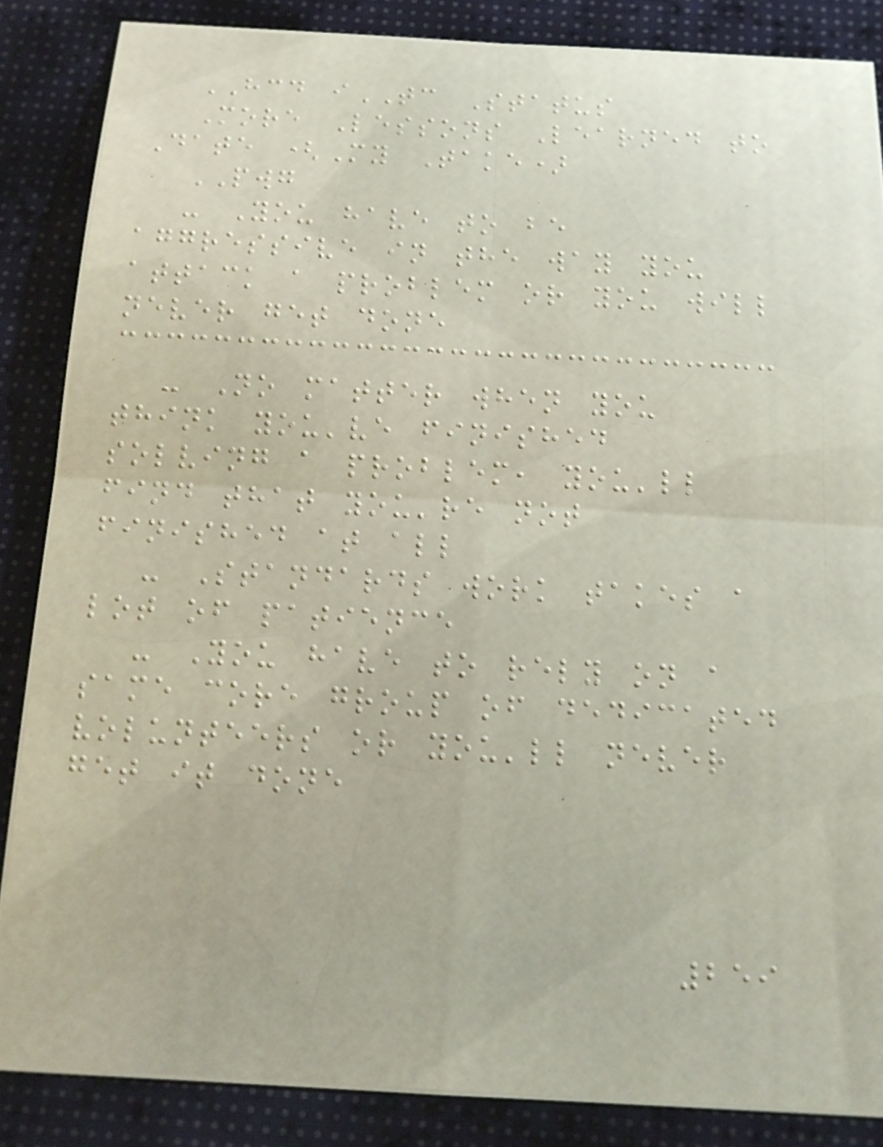HCD iTC Status
More Lessons Learned to
Date (My Take)
PWG
- You have to be
aggressive in the way you
attack a problem or you will
never get done
- No matter when you
think you've finished
solving a problem, you'll
find that you're not
finished at all
- Standards work takes a
lot of patience
- You have to rely on a
same core group of dedicated
volunteers or you'll never
get it done
259
